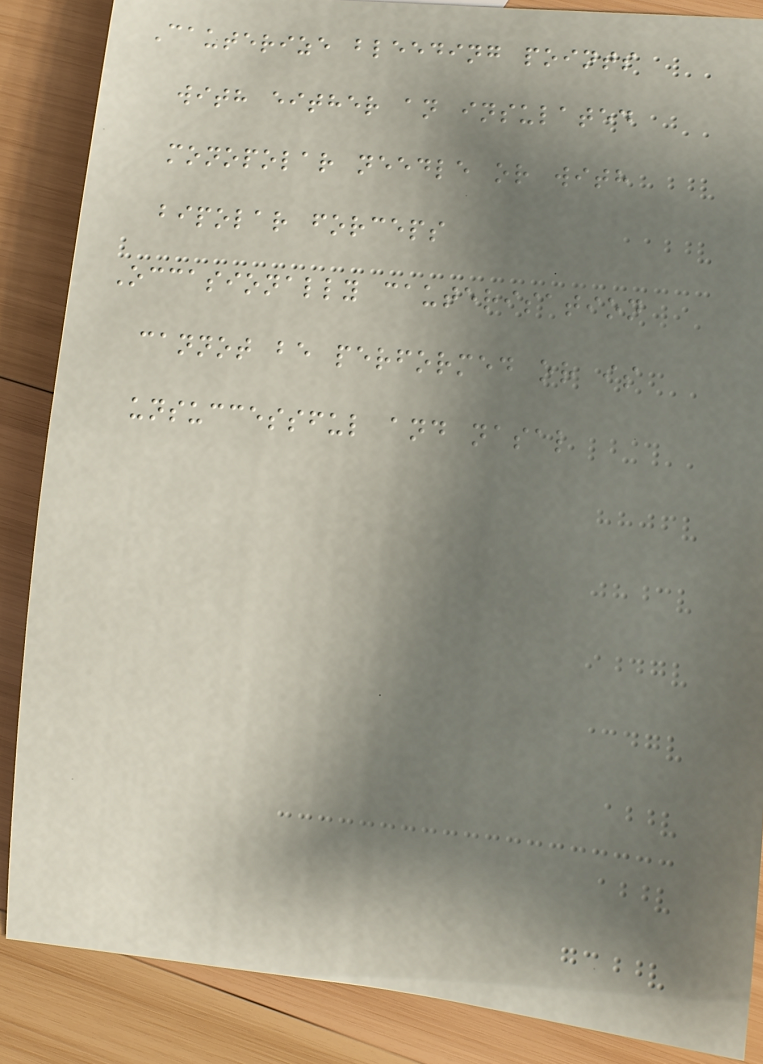Cauterize bleeding points
with either an insulated
monopolar needle or with
bipolar forceps
Occasionally cauterisation
cannot be performed or is
unsuccessful and nasal
